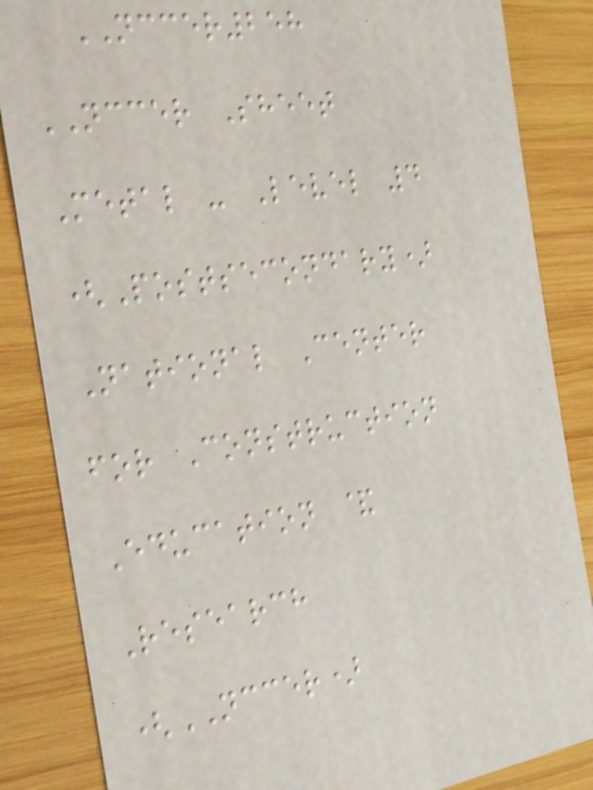NCCER258
NCCER Sheet
Metal - Level 4
(Postsecondary)
National Center
for Construction
Education &
Research
(NCCER)
